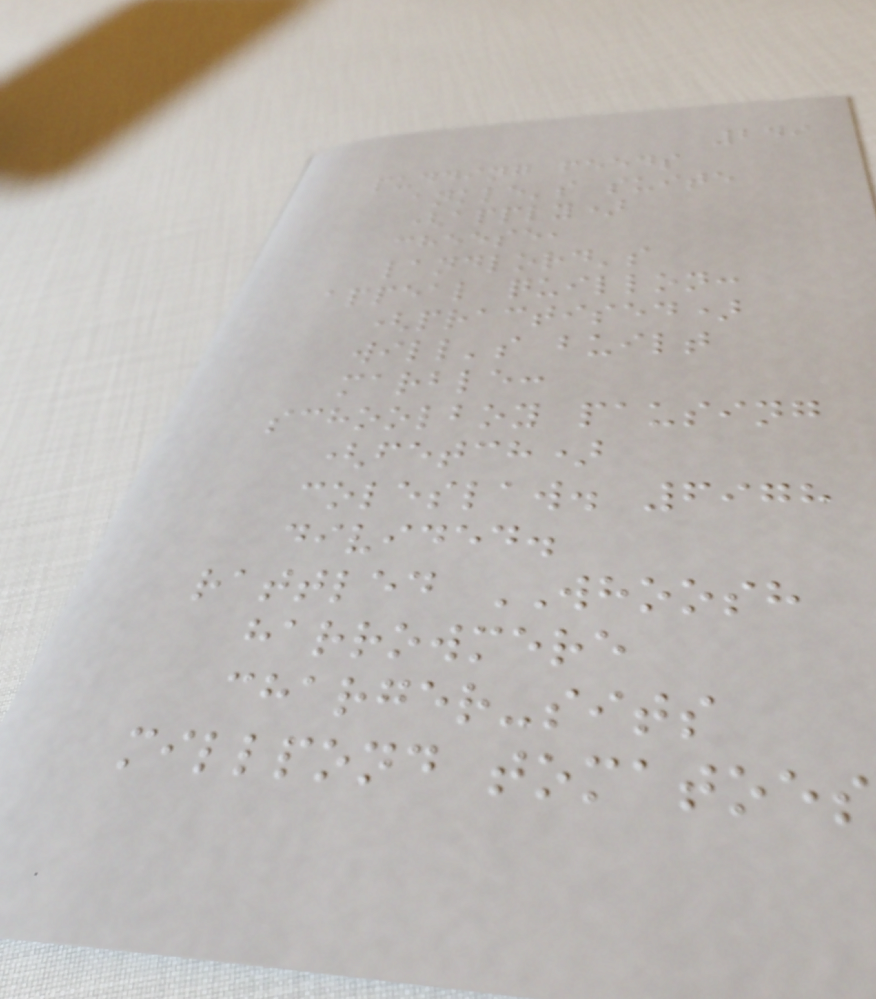249
pudding feeds
ankle's suite
(apply)
cheese,
landlord's
appeal quillon:
(practised)
will's built
marble:
schoolboy pausing
(fetch)
coleslaw. 6978
divided.
rattled WHOOSH
harrowmere
charger-sits
millpond tomatoes
